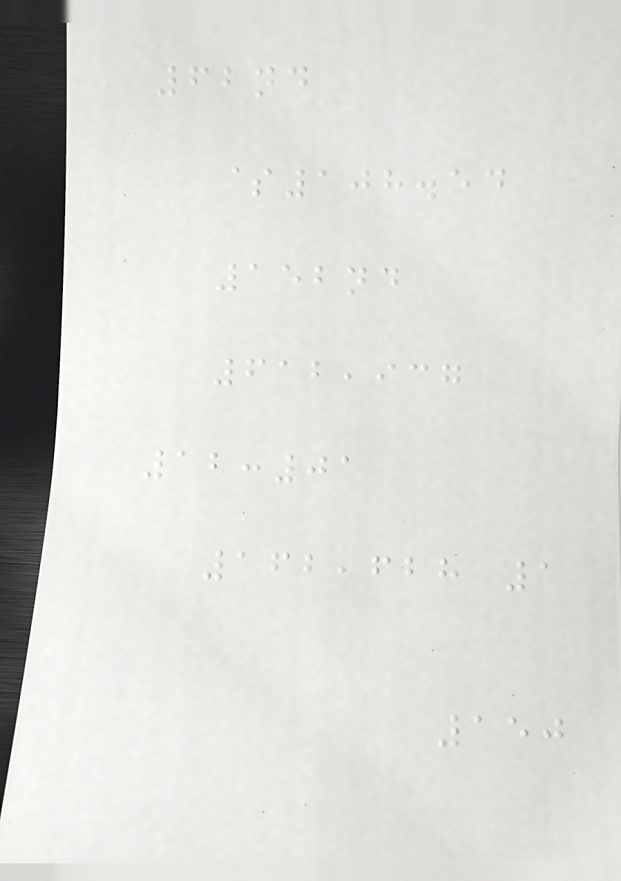62nd
$108.54
152nd
612,937
12:01
162,628 1
150
